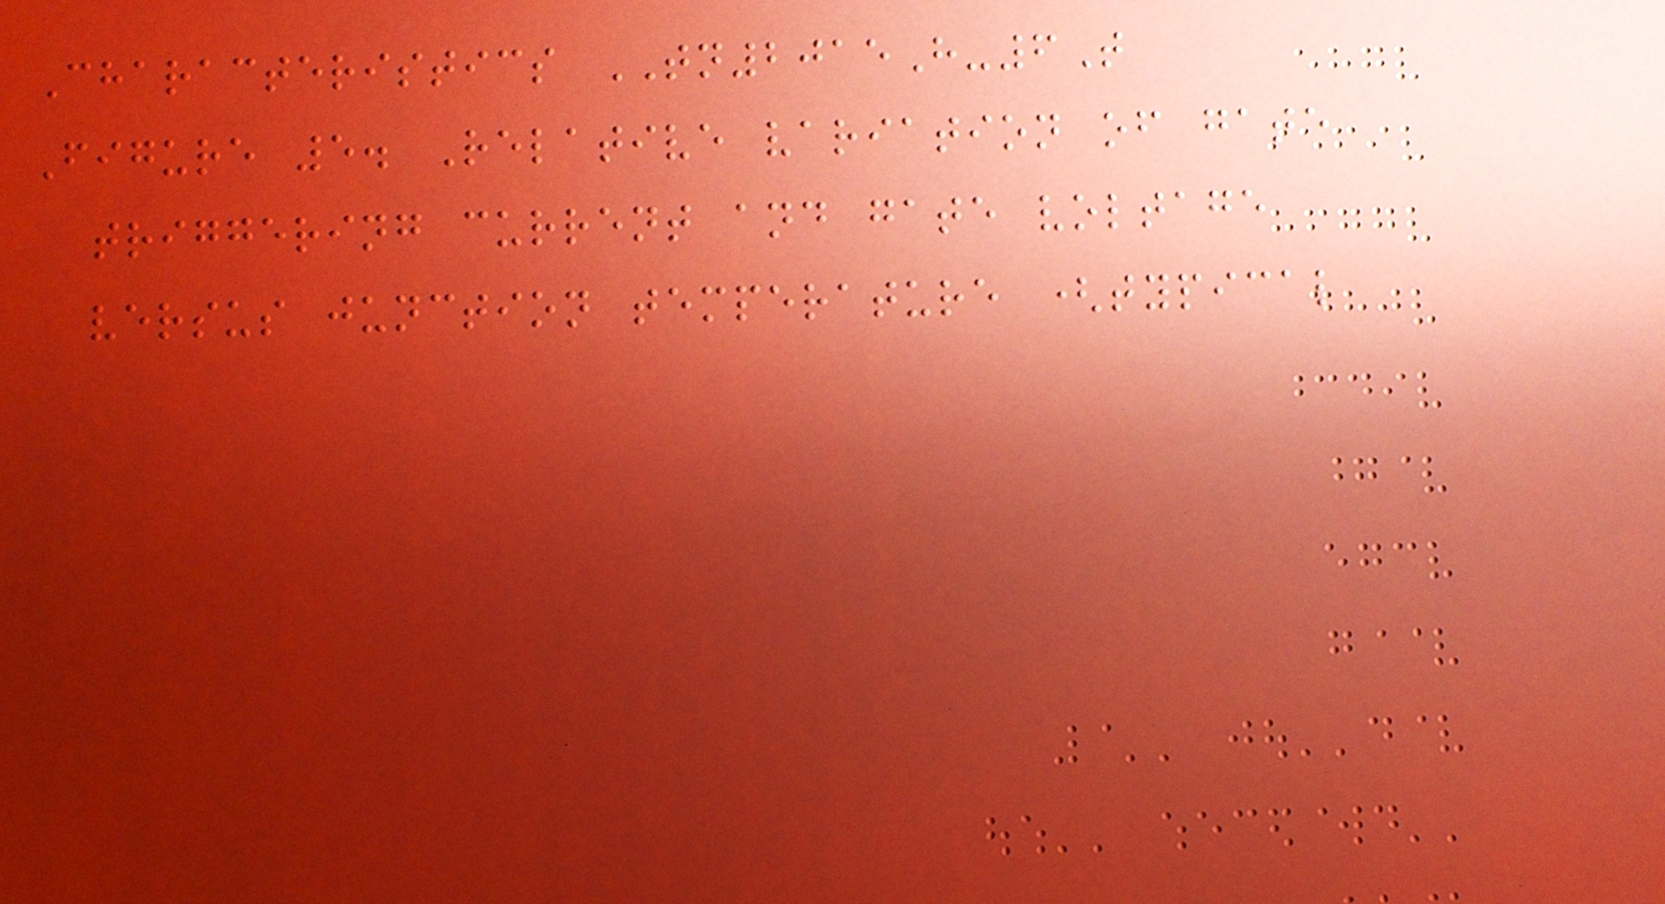Characteristics TN2015H-6T
Figure 5. Relative variation of gate
triggering current and gate voltage
versus junction temperature (typical
